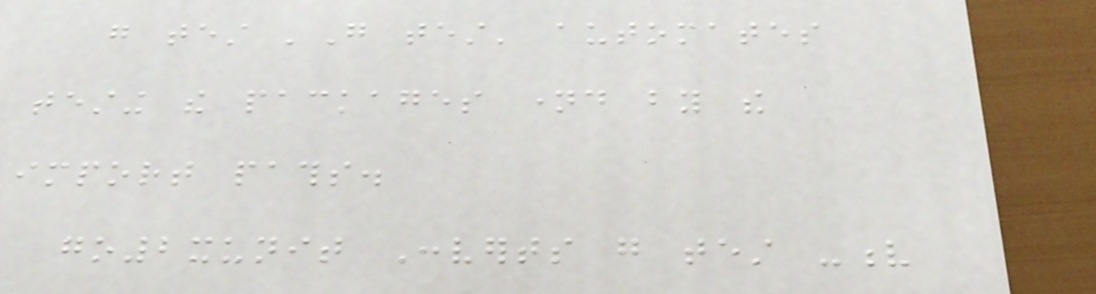go test 'Go test' automates
testing the packages named by the
import paths.
go2xunit Converts go test -v
